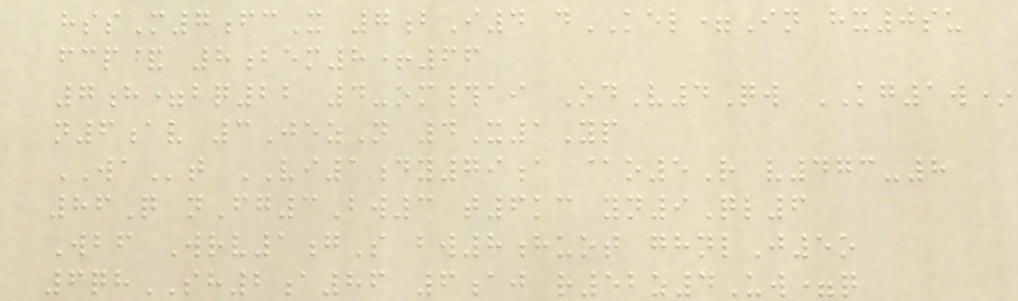hssM7fcX 7bI4 dKEL=In hx0su
fcp& 8bem8+66
7h=bq22 4-om#ai OdV4Qw KG1w*
n6av 3JezN 4X1Yp
WAt VI1dy79a @o5R v473-8
86Q nFg3Bw3 t6kc yn9Ql6
Wbf Wrv1gS bw8huot ghnlJ5o
6qhSH2a86 6aj r52z4Uw=q
